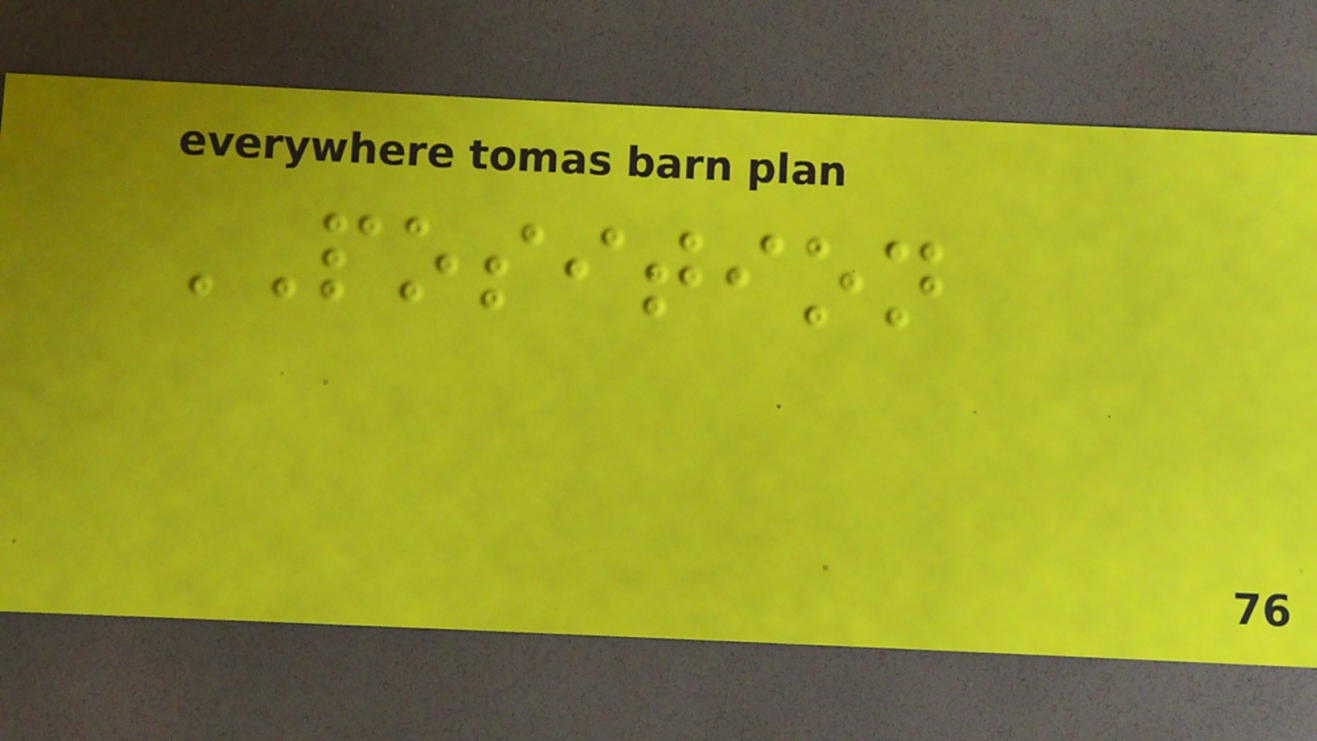POSITION
